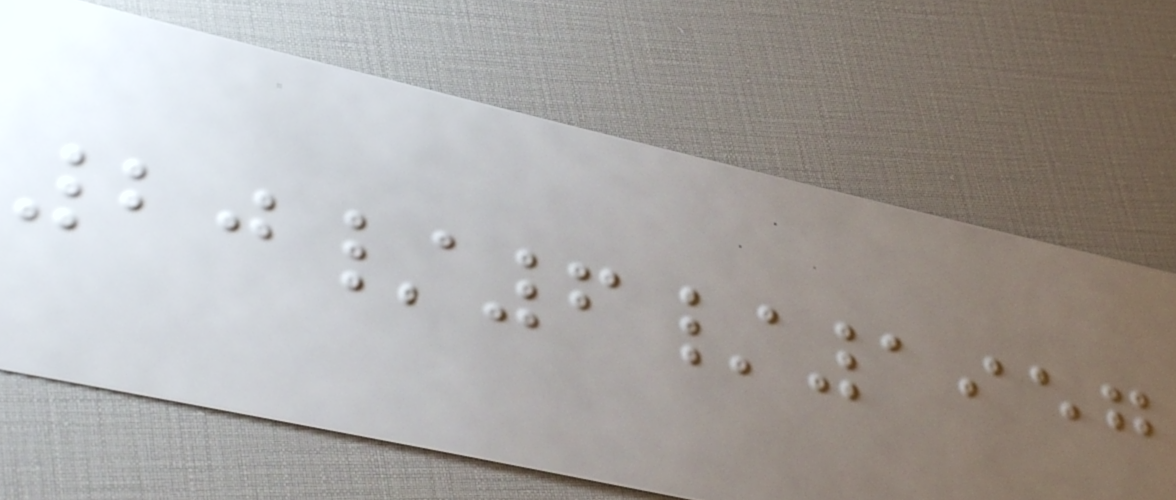20/6/1957
